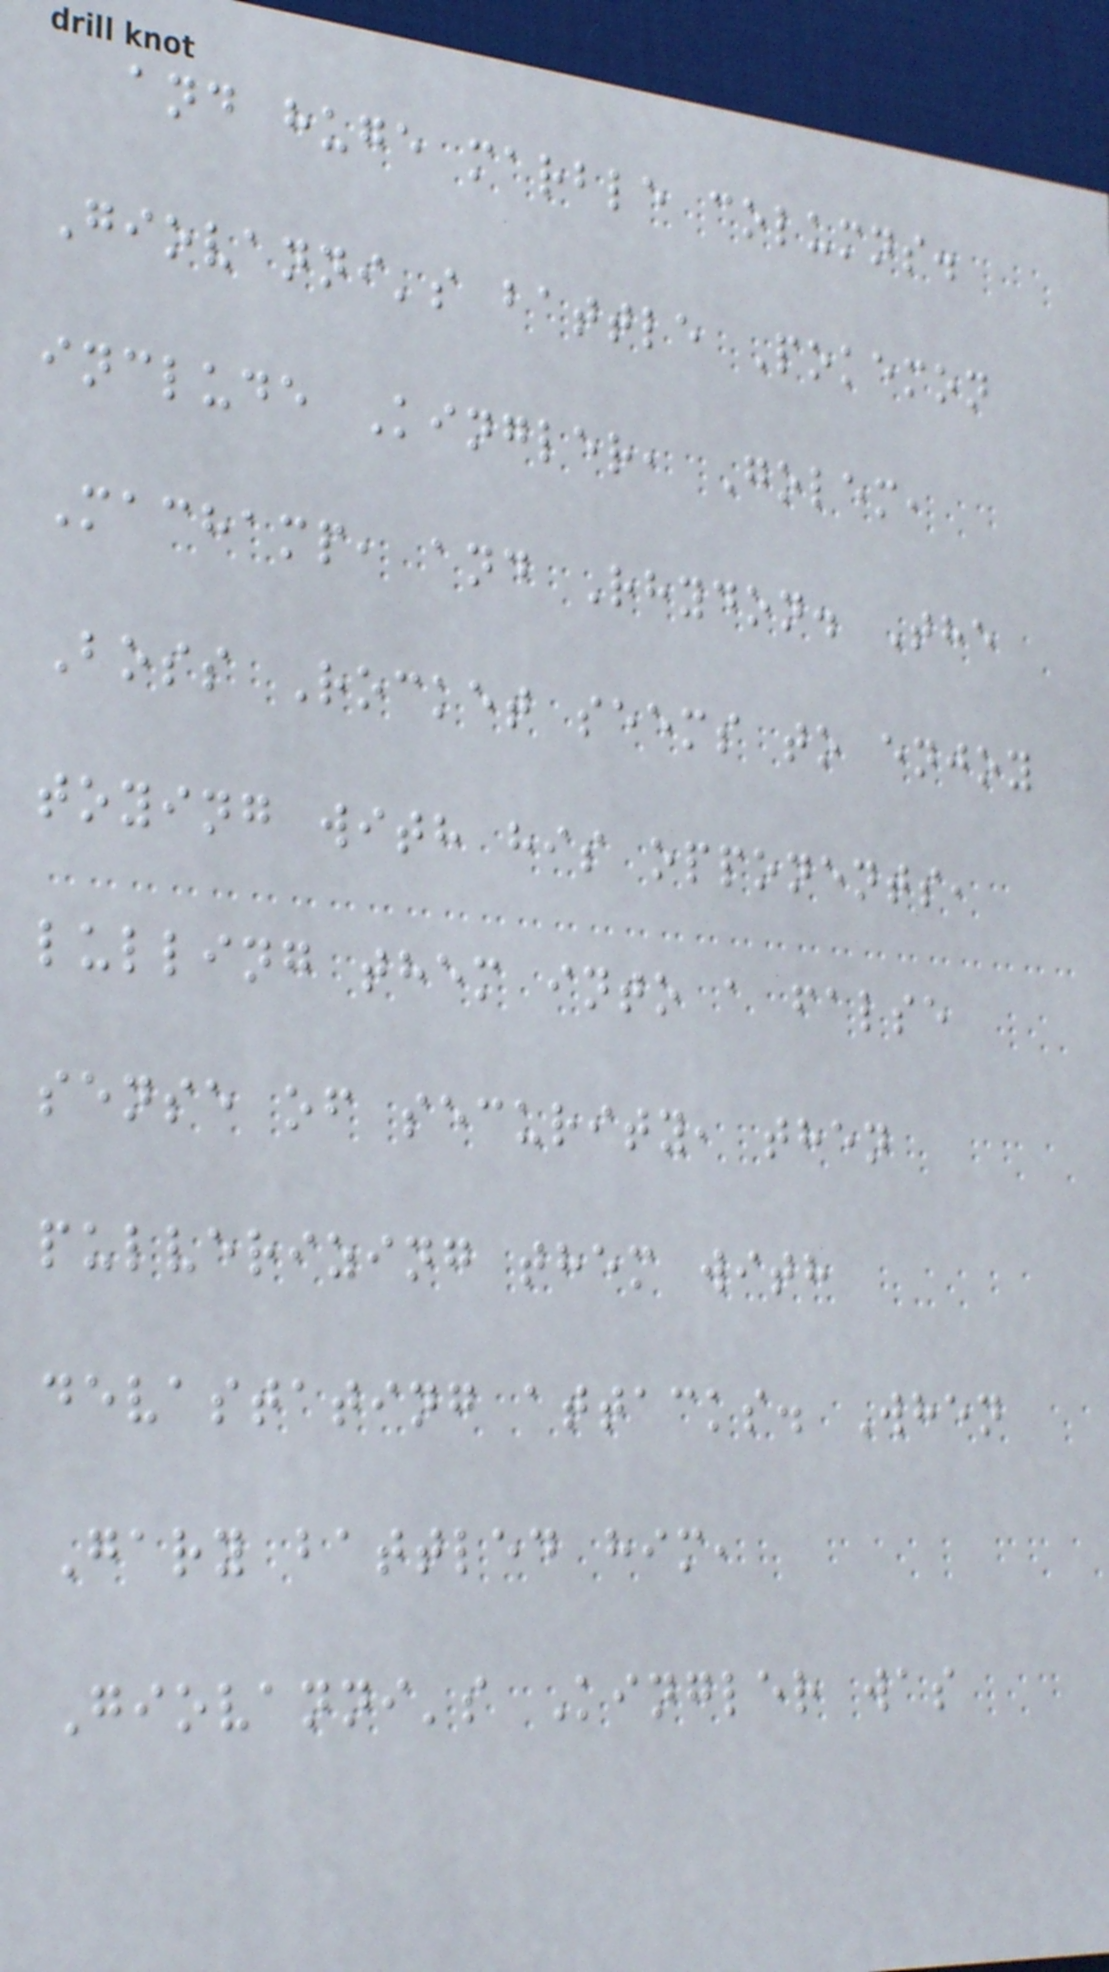and huge marble columns.
Giovanni's battle Pokemon
include Kingler, Golem,
Machamp, and Rhydon. The
Boss Rocket seems to enjoy
toying with his opponents,
lulling them into a false
sense of security, then
pulverizing them with
devastating attacks. When
Gary battled him,
Giovanni's Kingler was
